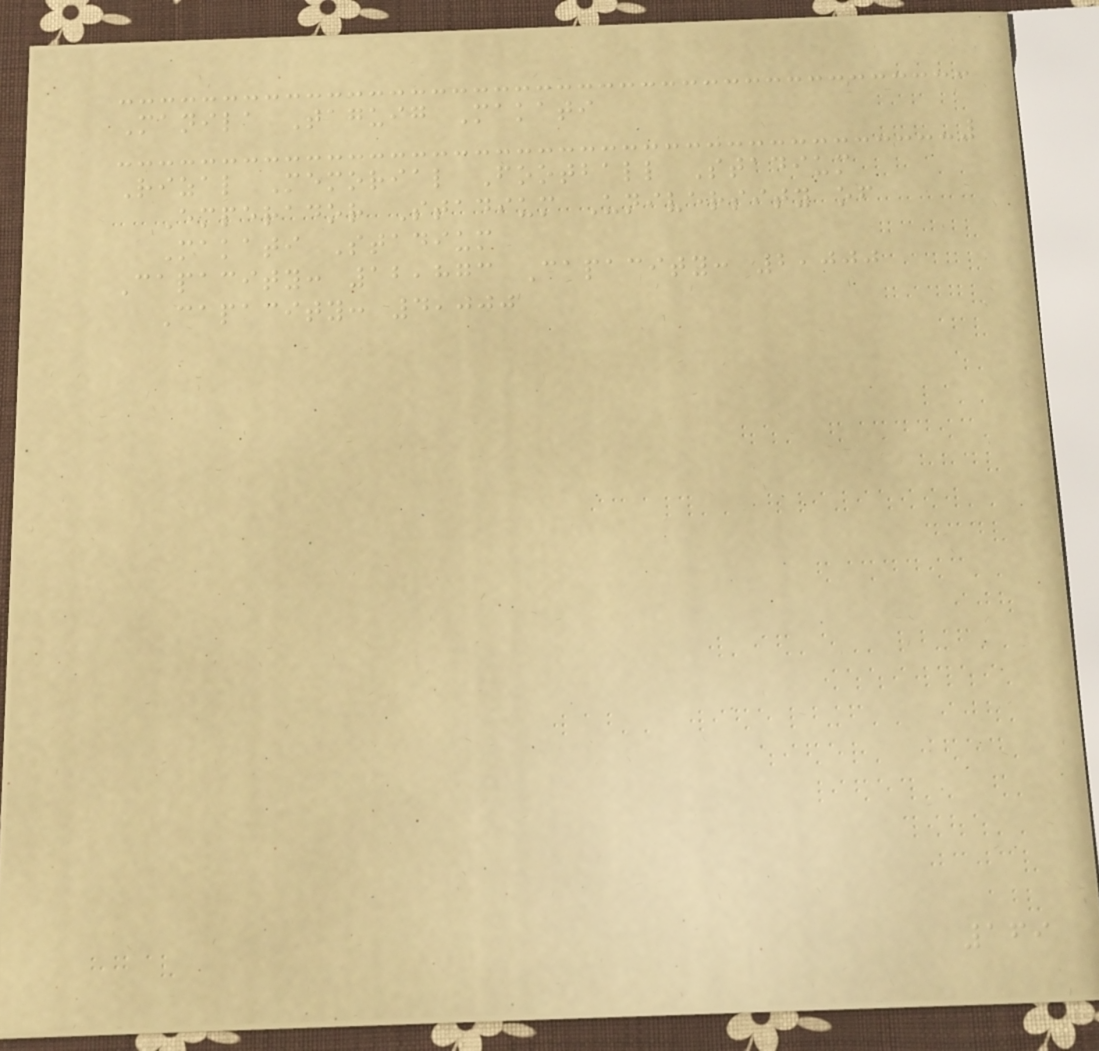Manila Taguig Makati
Rizal Memorial Football Stadium
Emperador Stadium University of
Makati Stadium
Capacity: 12,873 Capacity: 2,000
Capacity: 4,000
169
